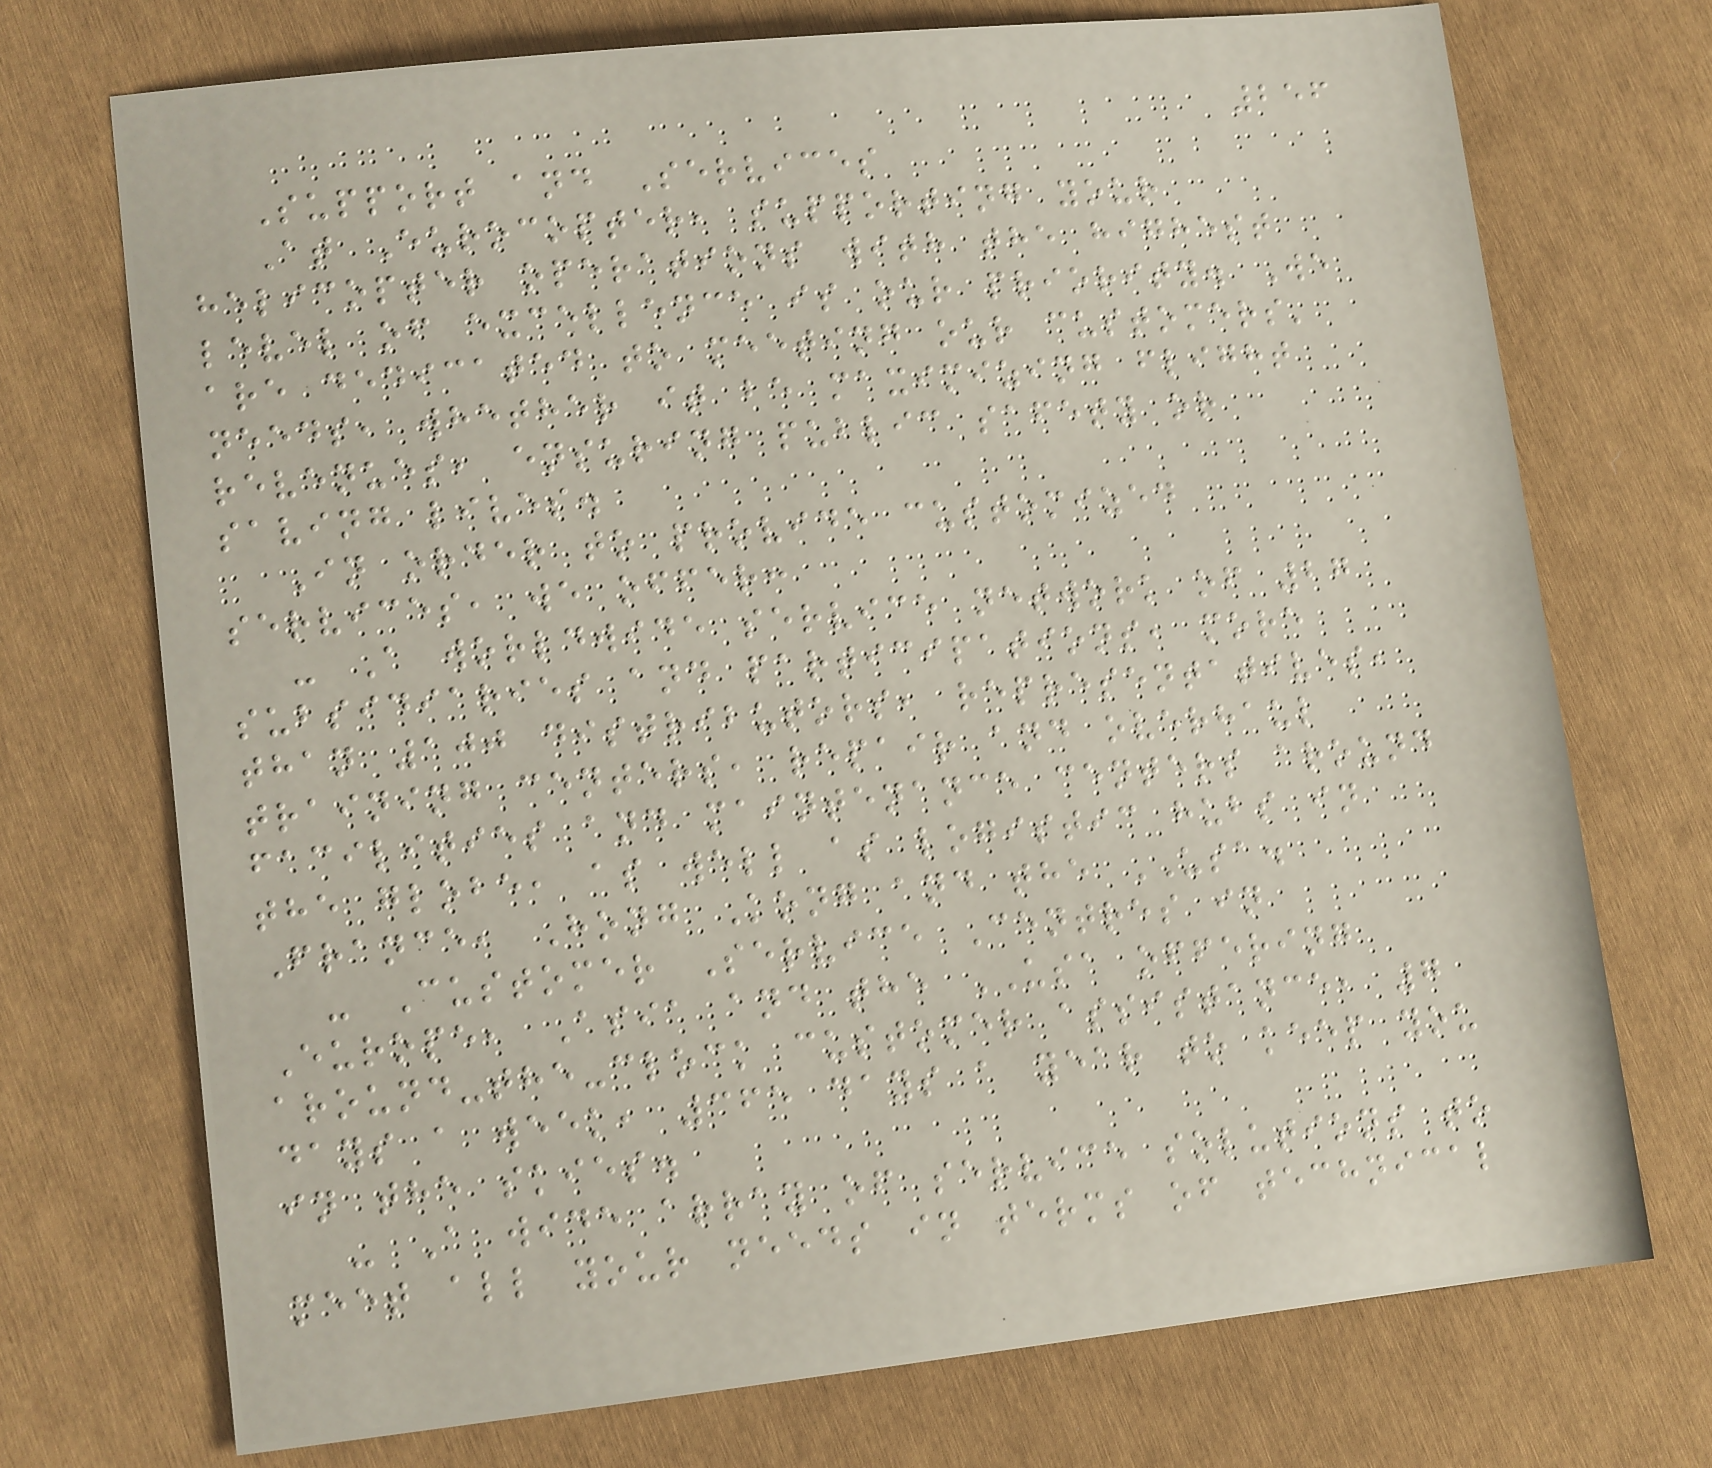256
Support and Services
At Eurocopter, supporting your
helicopter operations with the highest
level of excellence is our priority. We
are dedicated to meeting our customers'
needs, whether it be maximizing flight
revenues, ensuring public safety or
saving lives.
In order to provide customized
services, we offer:
- A worldwide service network of 27
subsidiaries and participations, more
than 100 distributors, representatives,
training centers, repair and overhaul
facilities and maintenance centers around
the globe, as well as logistic hubs in
France, Hong Kong and the USA.
- Customer Service Centres in
Europe, Asia and the USA offering
around-the-clock customer assistance, 7
days a week, 365 days a year to keep you
in the skies.
- A wide array of service solutions to
meet all your needs in terms of technical
